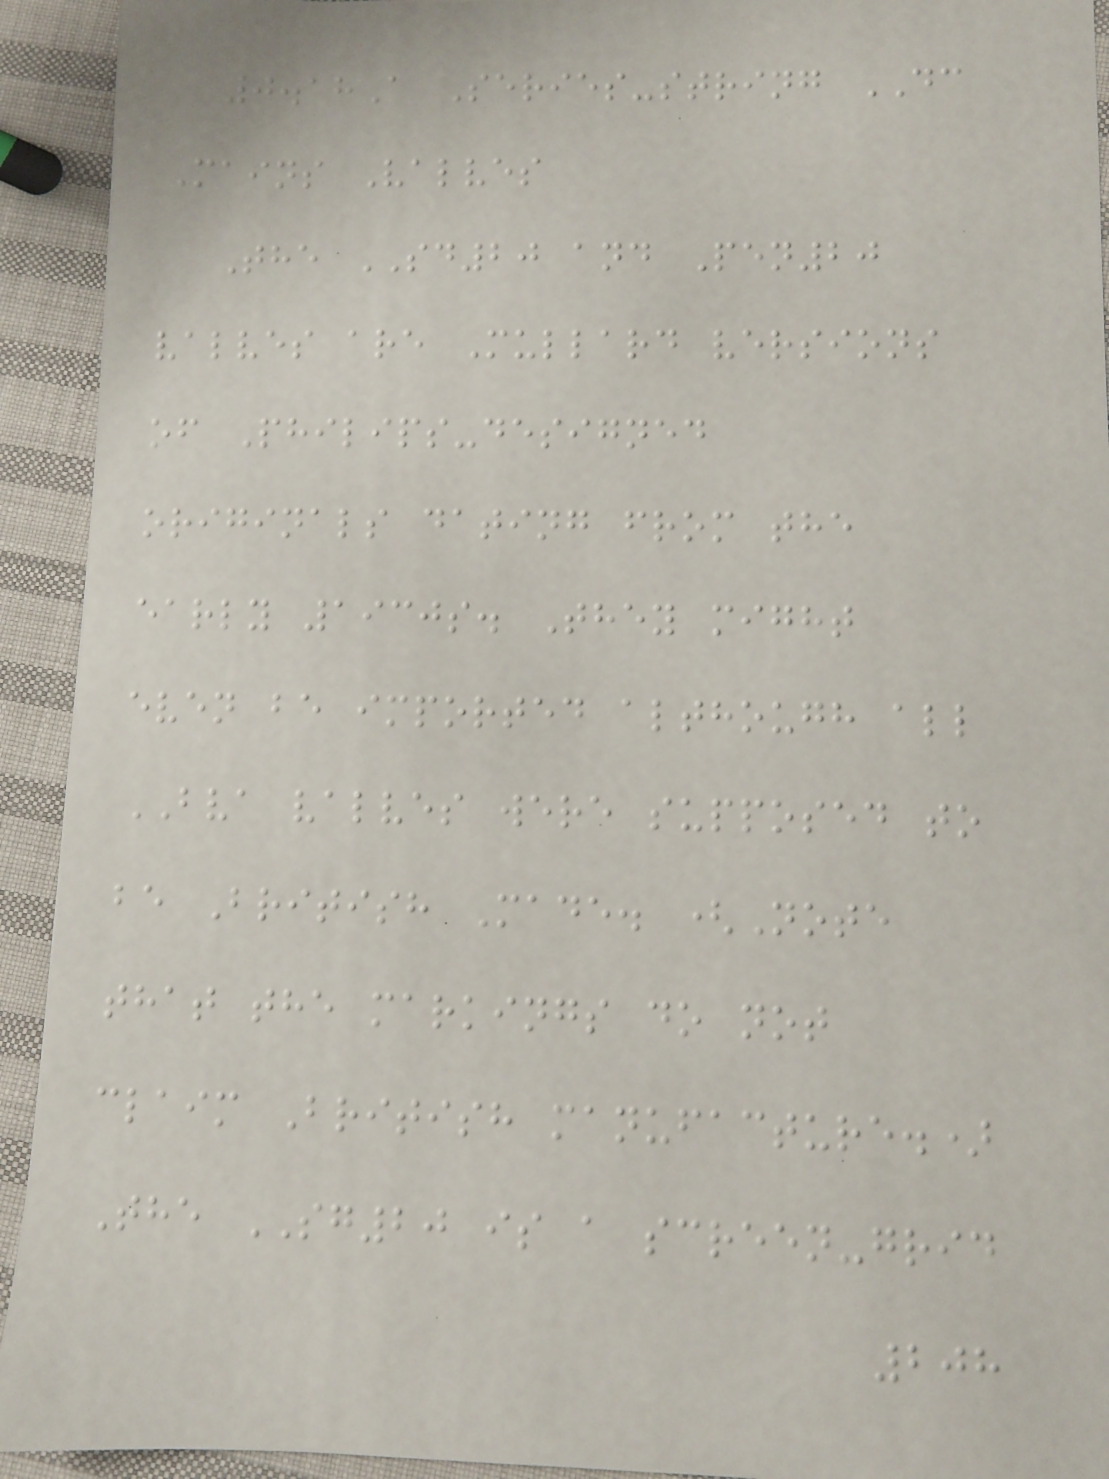0.18A Series-string DC
Mains Valves
The SD20 and Pen20
valves are Mullard versions
of Philips-designed
originals dating from the
early 1930s. They might
even be imported although all
BVA valves were supposed to
be British Made. (Note
that the markings do not
claim British manufacture.)
The SG20 is a screen-grid
208
